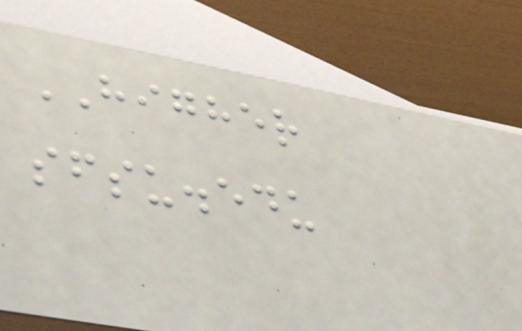HIGHER
sfsu.edu
